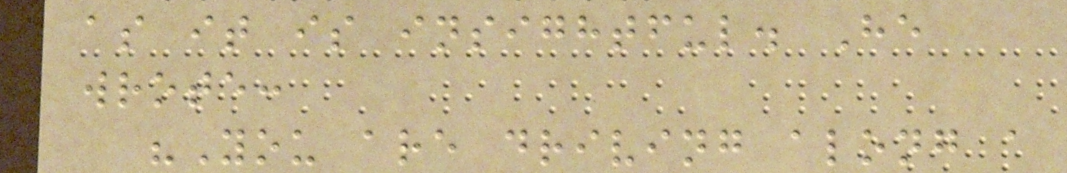as it is insightful. He
wrote:
"You are driving along a
